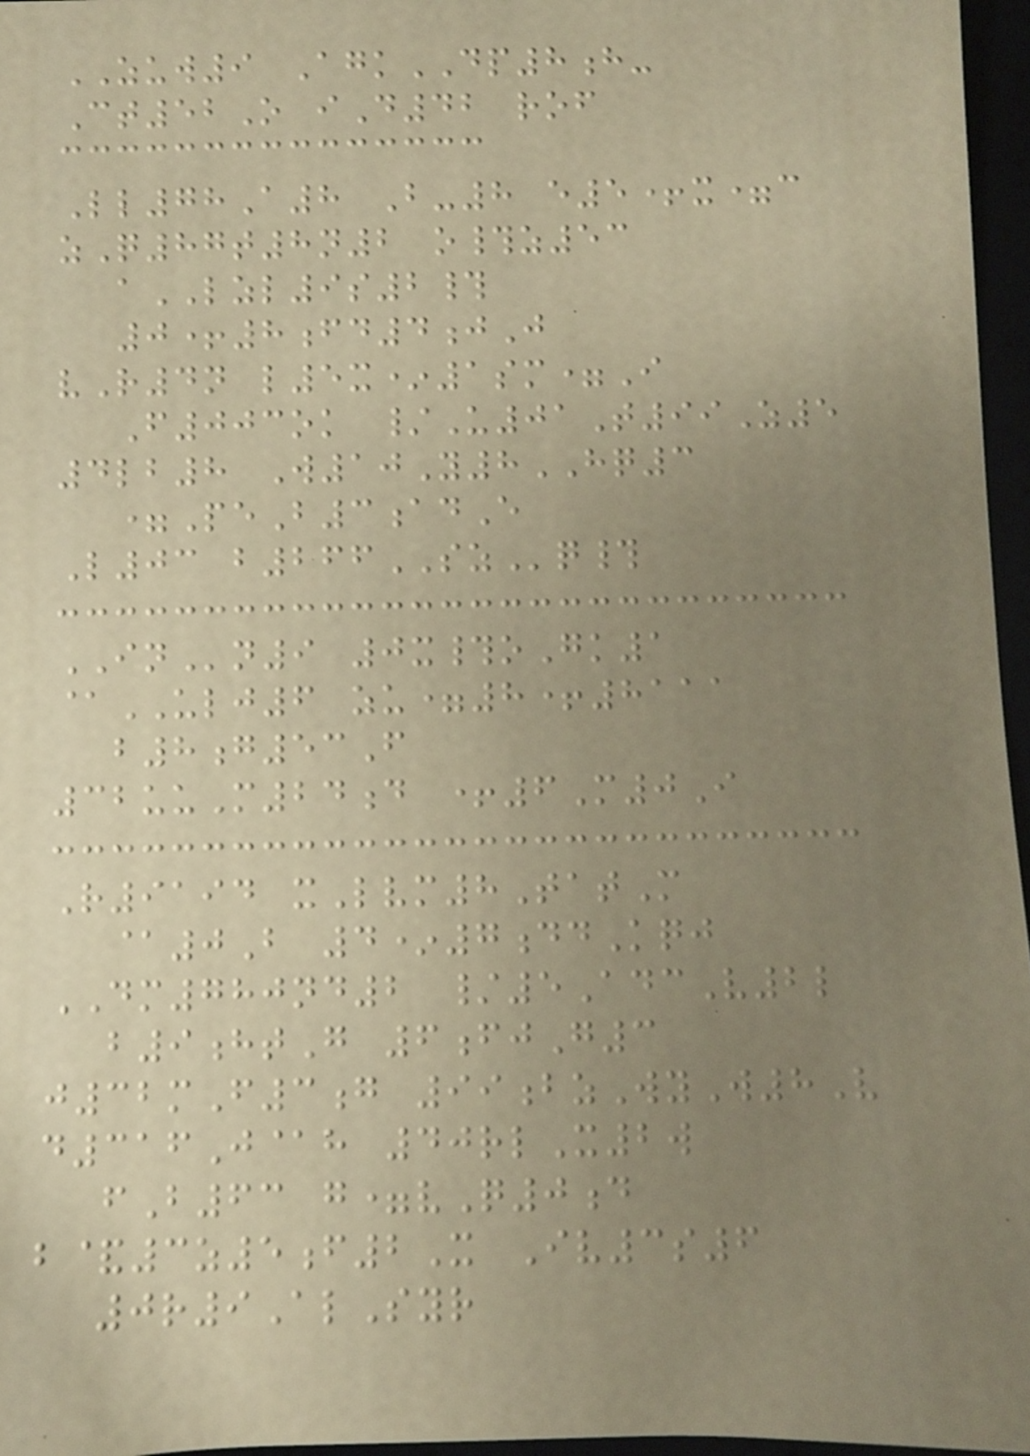ZUW9 AgkDP8h-
Ct52O iD42 rof
Ll78A8 B-8 e5+x=c
zQ87t8n2 o#z53
aLZL9s2#
0+8fd4jJ
vR4n l5x*1sm=I
F003ok /U01T99Z5
4lb8 W10Y8HQ3
=PeB3adE
L03 b266SZq#
INn9 0x#oGk1
@ULJ6 zu=8+8111
b8g53F
32uuM24d +6M0I
R9194 xLvm8TatM
@0B 4*7ddKqj
DM780nd2 /5AdcV2l
b9htG 6fjG3
j32mF3g 99bzWyW8V
d316J@h 40rlX2w
fB63 g=vQ0d
b&3z5f2X Iv3s6
0r9AlSyr
